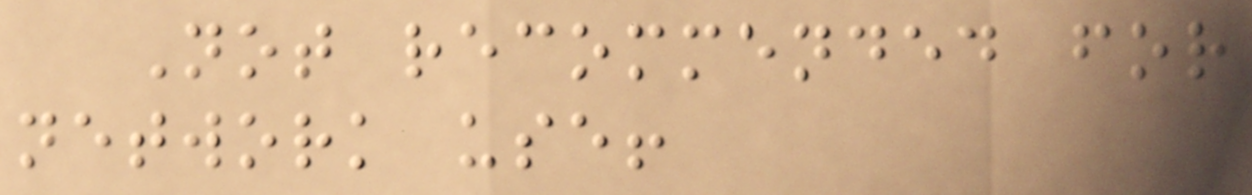Not recommended for
network use!
